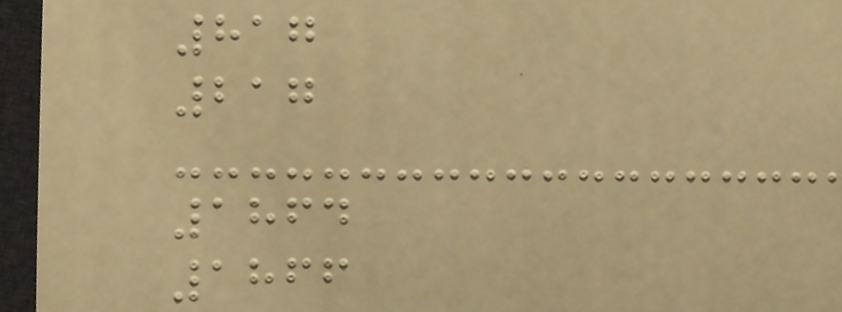817
217
1864
1866
